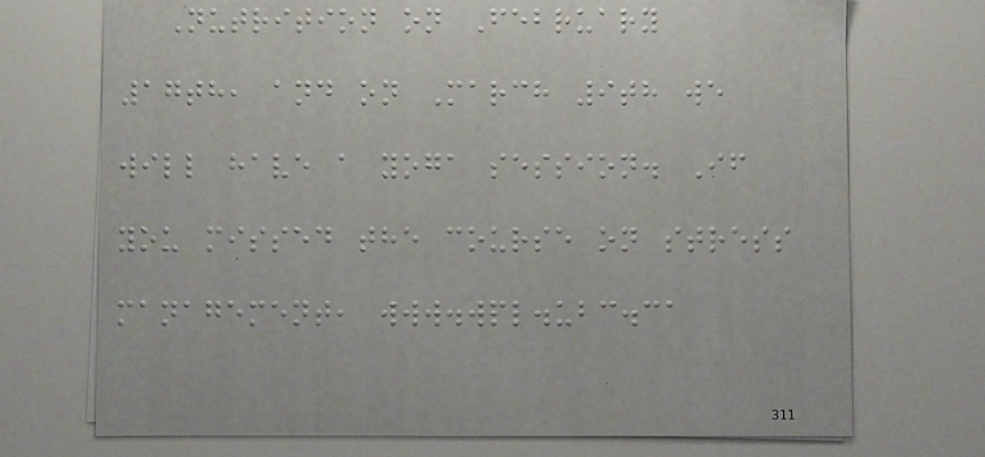Nutrition on February
17th, and on March 9th we
will have a yoga session. If
you missed the course on stress
management, www.wpl.ubc.ca
